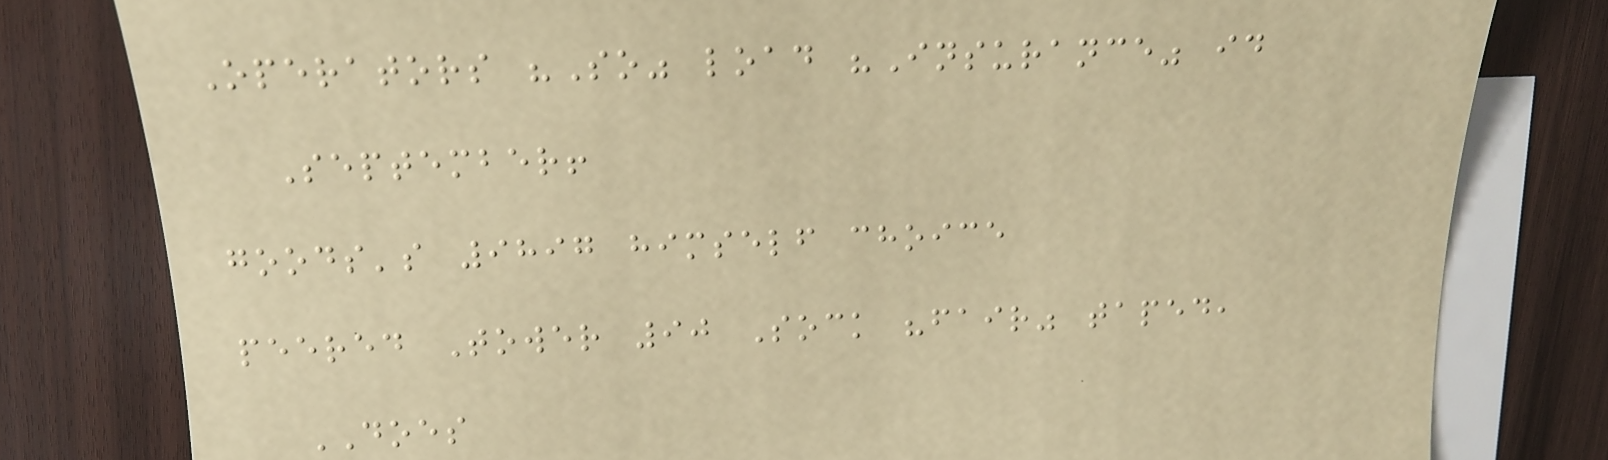Operators "So" load "Insurance" id
September!
goods's 9897 himself choice
peered Tower 90 Sock "fair" taped,
DOES
